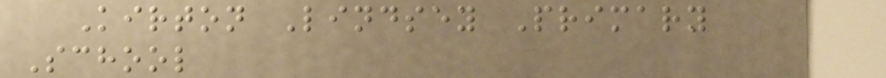Kirton Lindsey Primary
School
